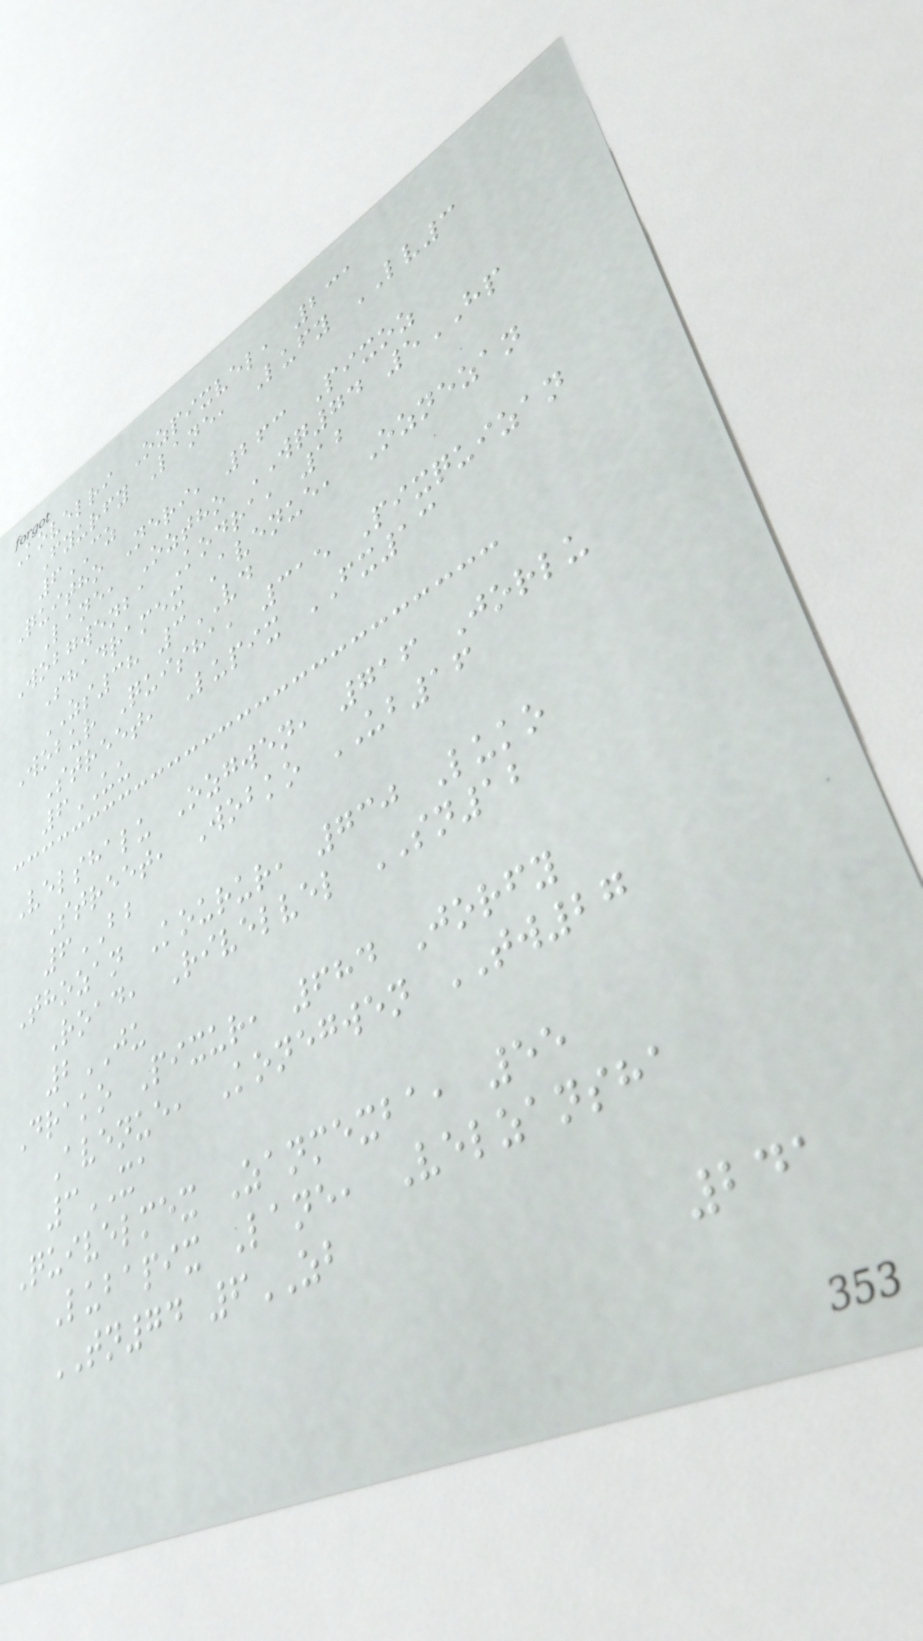Kovelri Ozpixvel, 231
Fyurfy Lane, Lufy LV3
6CZ
Quitho Neri, 263 Pixoz
Lane, Oztho WQ74 5HP
Wobgwenba Kodra, 12
Shadramex Avenue, Oznezan
ZS38 3VD
Wobur Quisha, 315 Pixquizan
Street, Lupix FX13
6UU
Velshalu Ozgwen, 716 Jorlu
Street, Wobko UB16
6BB
Thozan Kourur, 730 Luko
Road, Rivelvel SN12
2JU
Drako Pixur, 684 Jorfy
Avenue, Konegwen TW27
3XA
Quivelmex Zanmexba, 55
Lubapix Lane, Velzansha
TN74 6ZB
241
